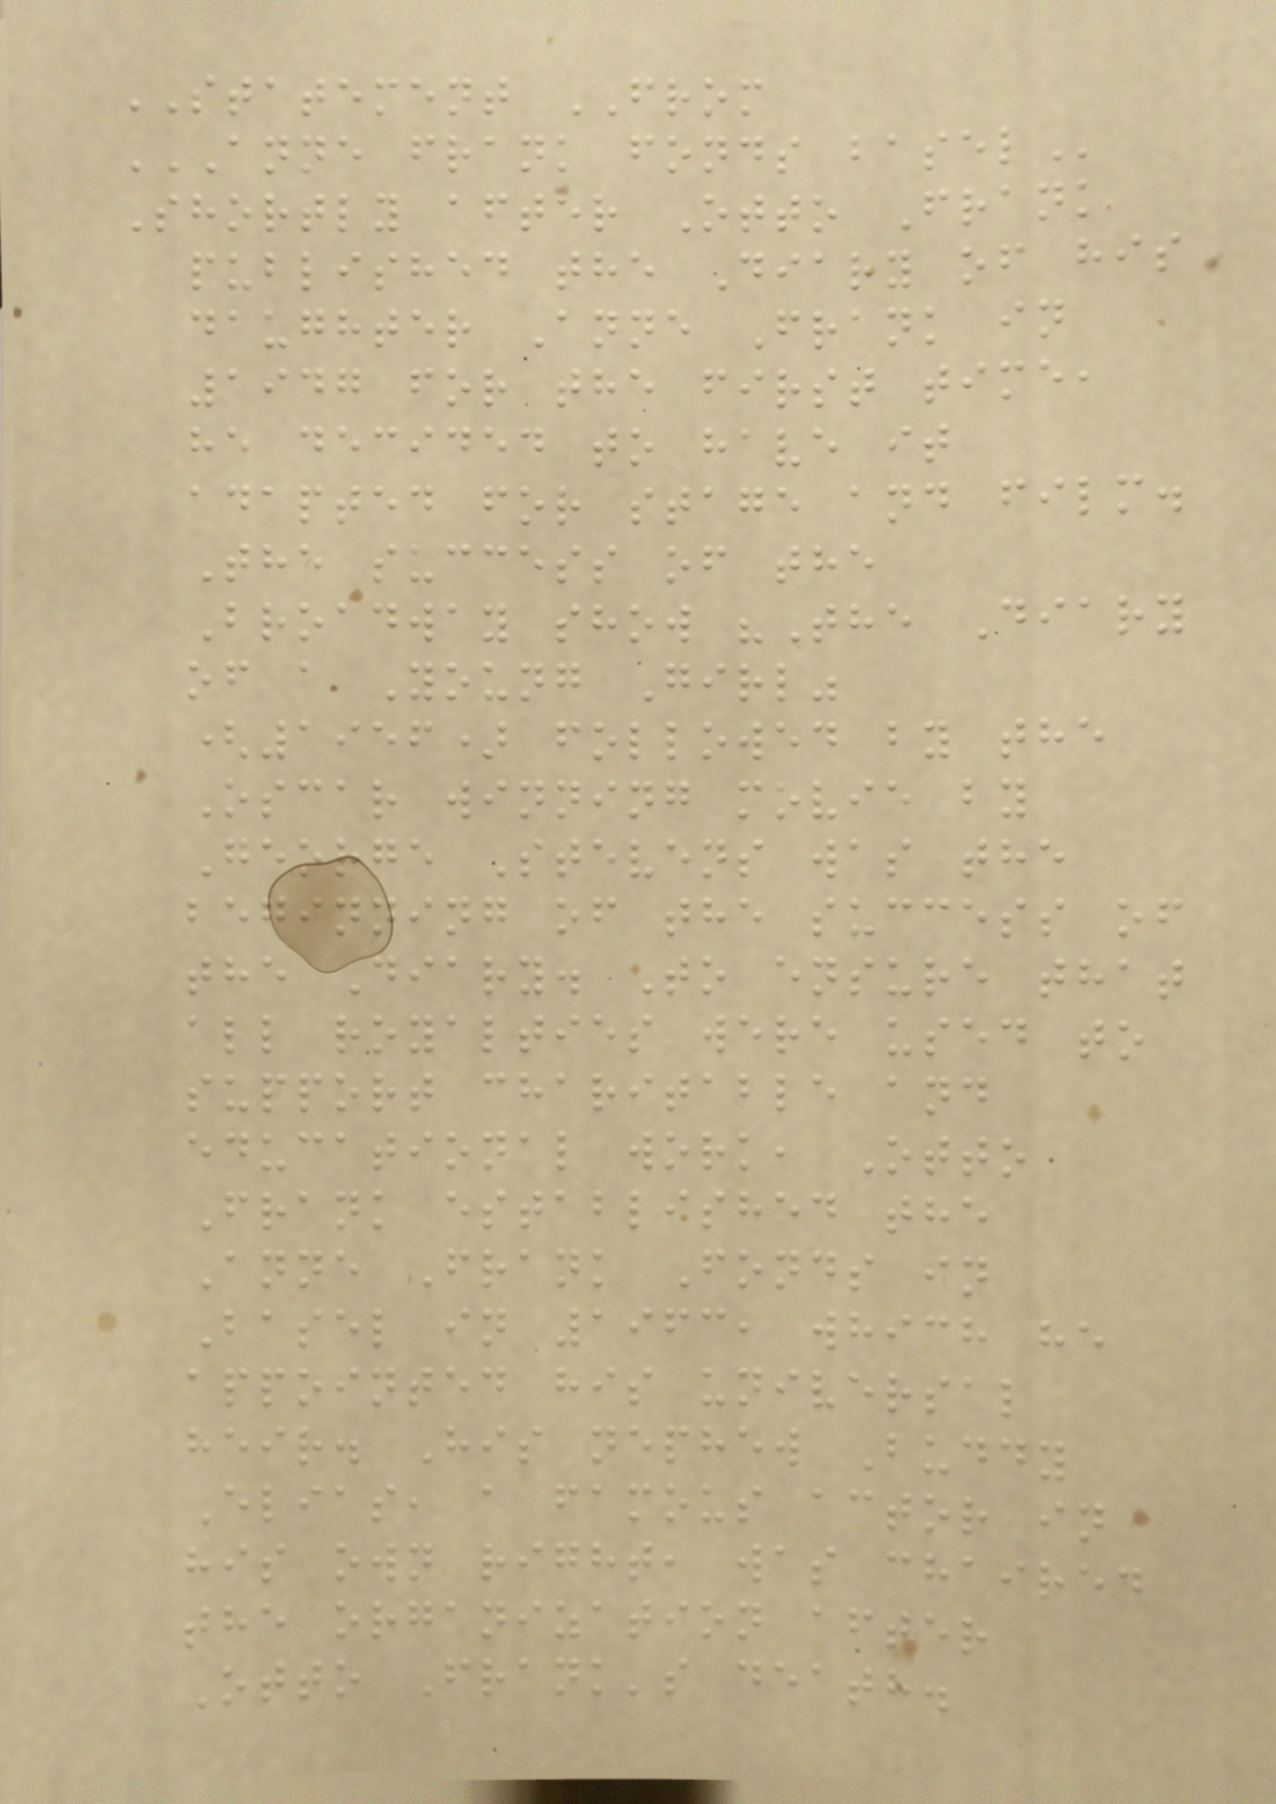STATEMENT FROM
ANNE FRANK FONDS BASEL
Shortly after Otto Frank
published the Diary of his
daughter Anne Frank in
1947 for the first time,
he decided to have it
adapted for stage and film.
The success of the
Broadway show "The Diary
of a Young Girl"
(1956) followed by the
Oscar winning movie by
George Stevens was the
beginning of the success of
the Diary. To ensure that
all royalties were used to
support charitable and
educational work, Otto
Frank established the
Anne Frank Fonds in
Basel in 1963, which he
appointed his universal
heir. His nephew Buddy
Elias, a famous actor in
his own right, was chaired
the organization after
Otto Frank's death.
